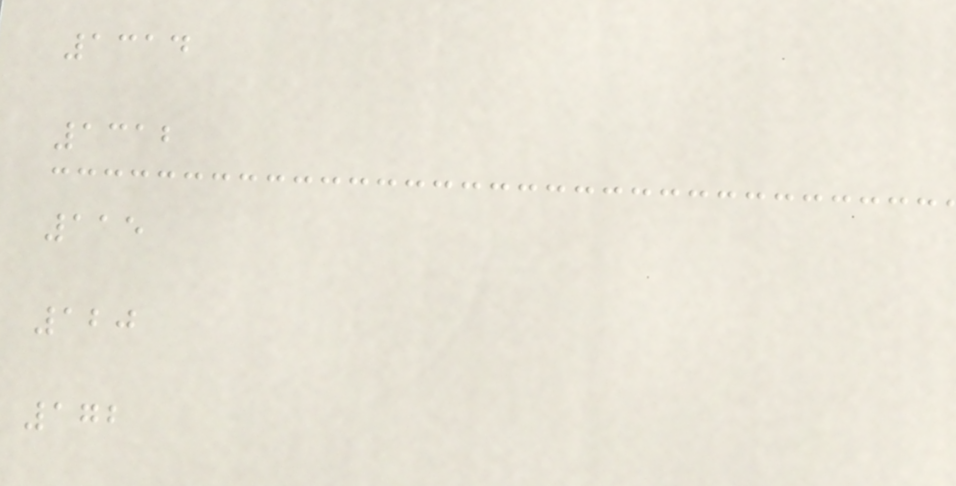1314
1312
115
120
172
